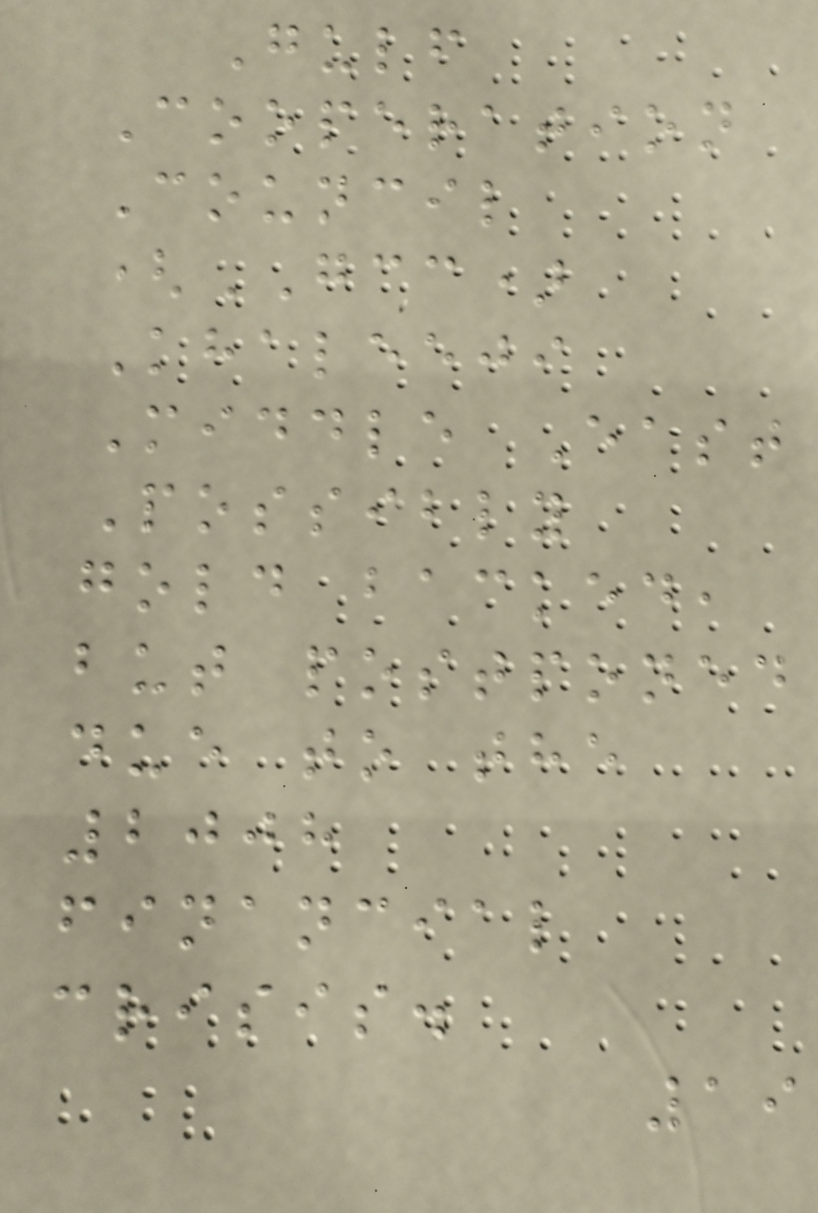Gulf
Cooperation
Council
(GCC)
Khaleeji
Middle East
Possibly
gold backed,
but postponed
due to the
2008
financial
crisis.
19
